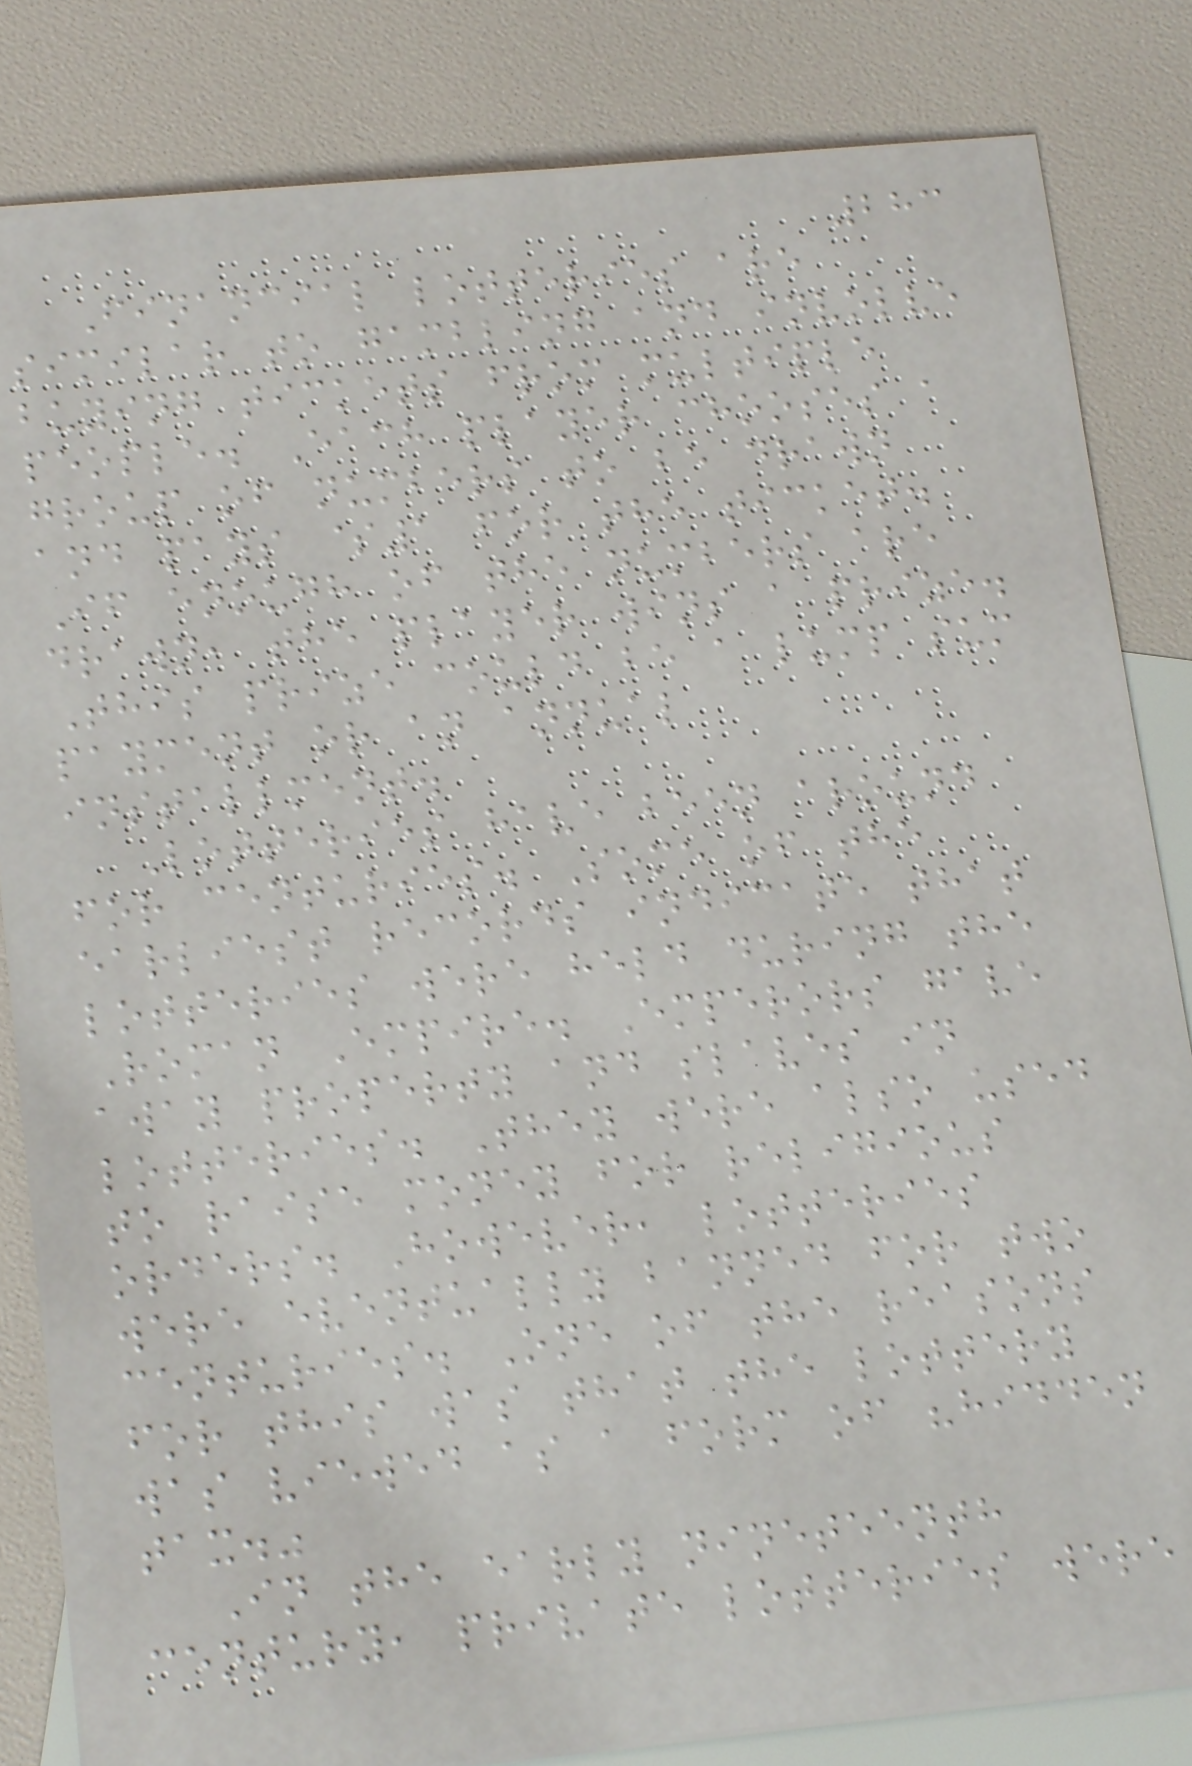283
Financial lotteries are
similar to gambling and involve
buying tickets from multiple
people. Each player chooses a
group of numbers to be drawn
and pays $1 for the ticket.
If enough of the numbers are
drawn, the player wins a prize.
This prize could be a lump sum
payment or an annual
installment.
Lotteries have been around
for centuries. Some of the
earliest records indicate that
lotteries were held during the
Roman Empire. Emperors gave
away property and slaves in
lotteries. They were also used
to raise money for religious
orders. However, lotteries
were eventually banned for two
centuries. One of the reasons
for this was that the lottery
was viewed as a form of "hidden
tax."
In the early nineteenth
century, private lotteries were
